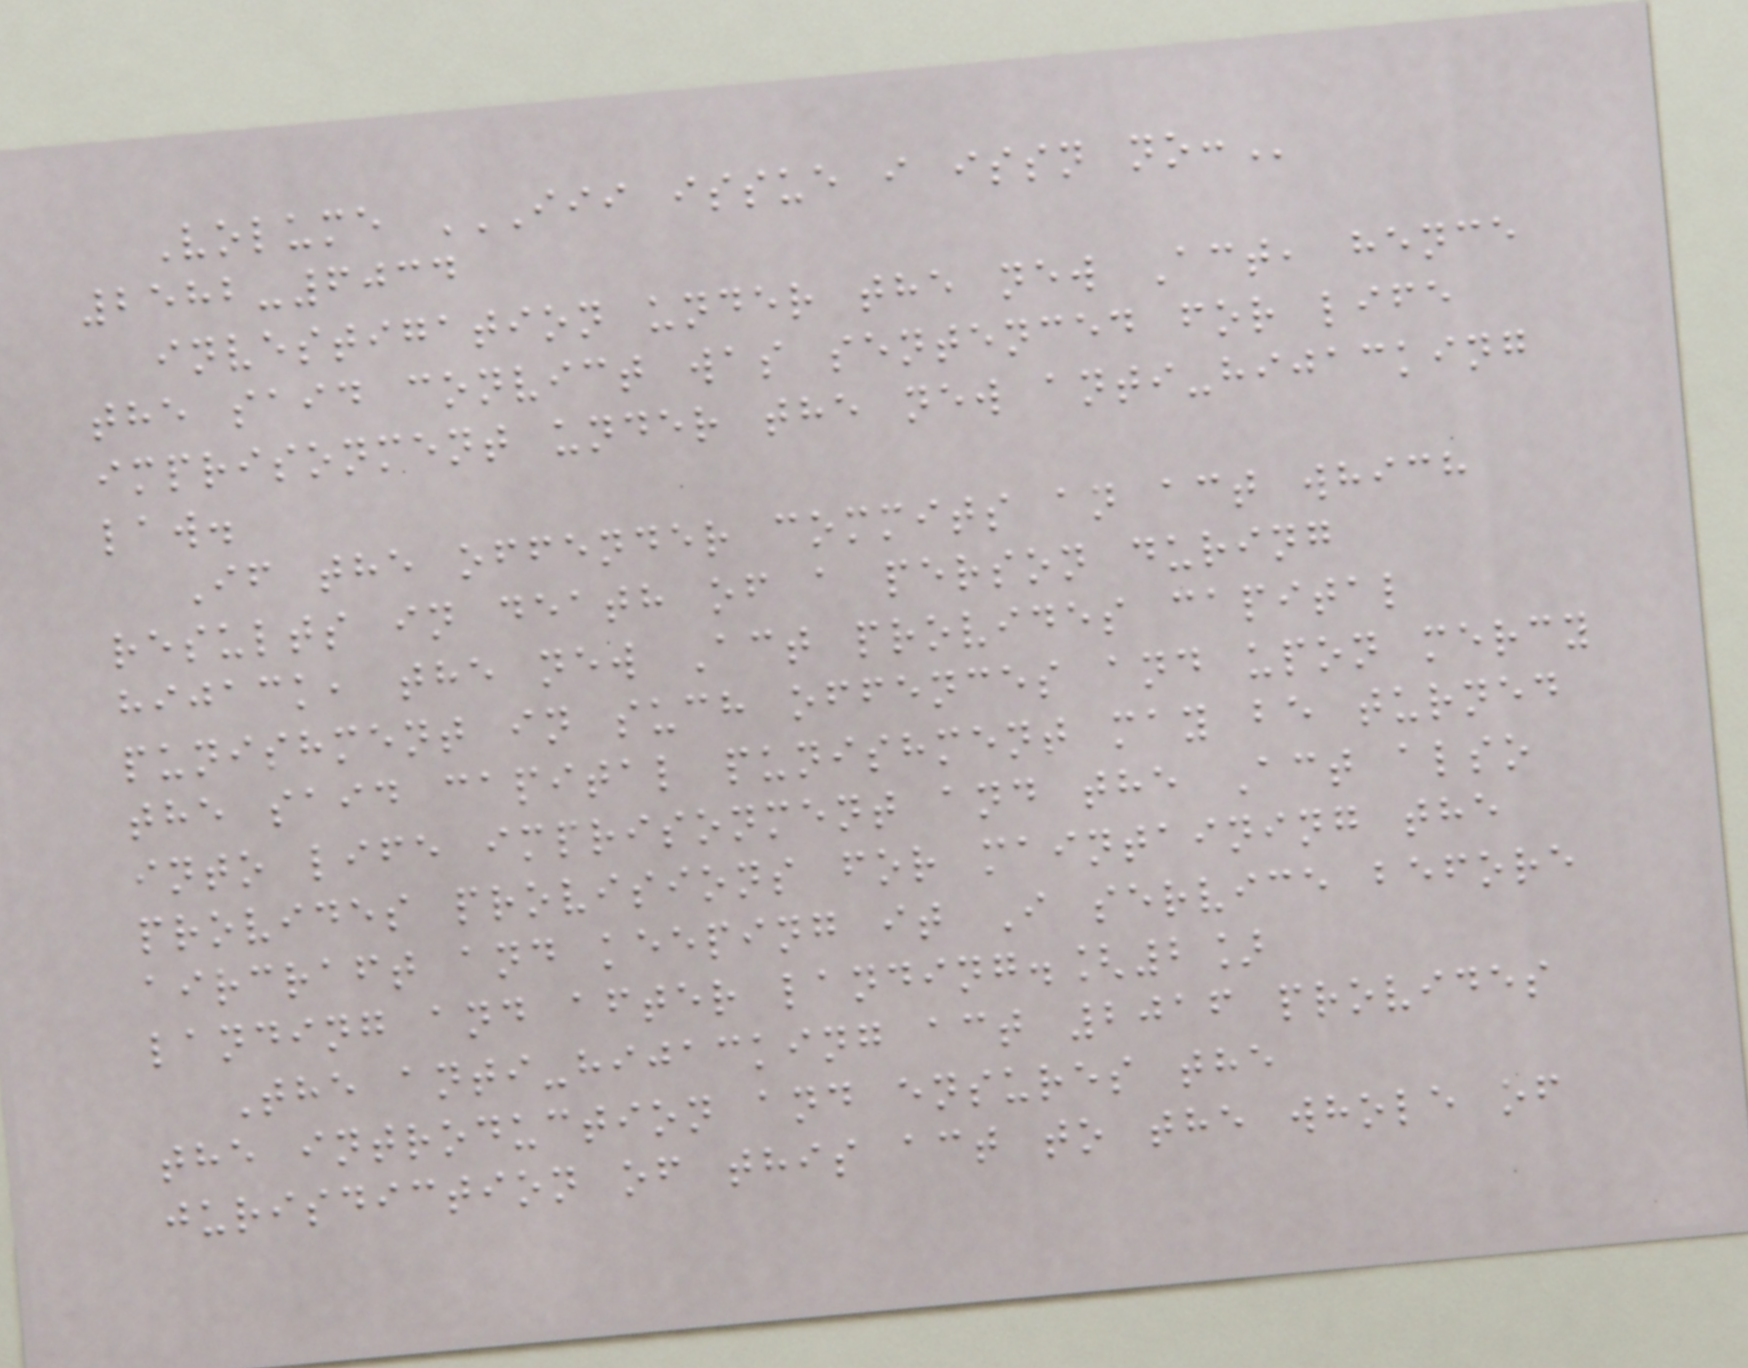Volume III ISSUE I ISSN NO:
2582-6034
investigation under the new Act, hence
the said convict was sentenced for life
imprisonment under the new anti-hijacking
law.
If the offender commits an act which
results in death of a person during
hijack, the new Act provides capital
punishment in such offences and upon mercy
the said capital punishment may be turned
into life imprisonment and the Act also
provides provisions for maintaining the
aircraft and keeping it I service before
landing and after landing.[2]
The anti-hijacking act 2016 provides
the introduction and ensures the
jurisdiction of this act to the whole of
